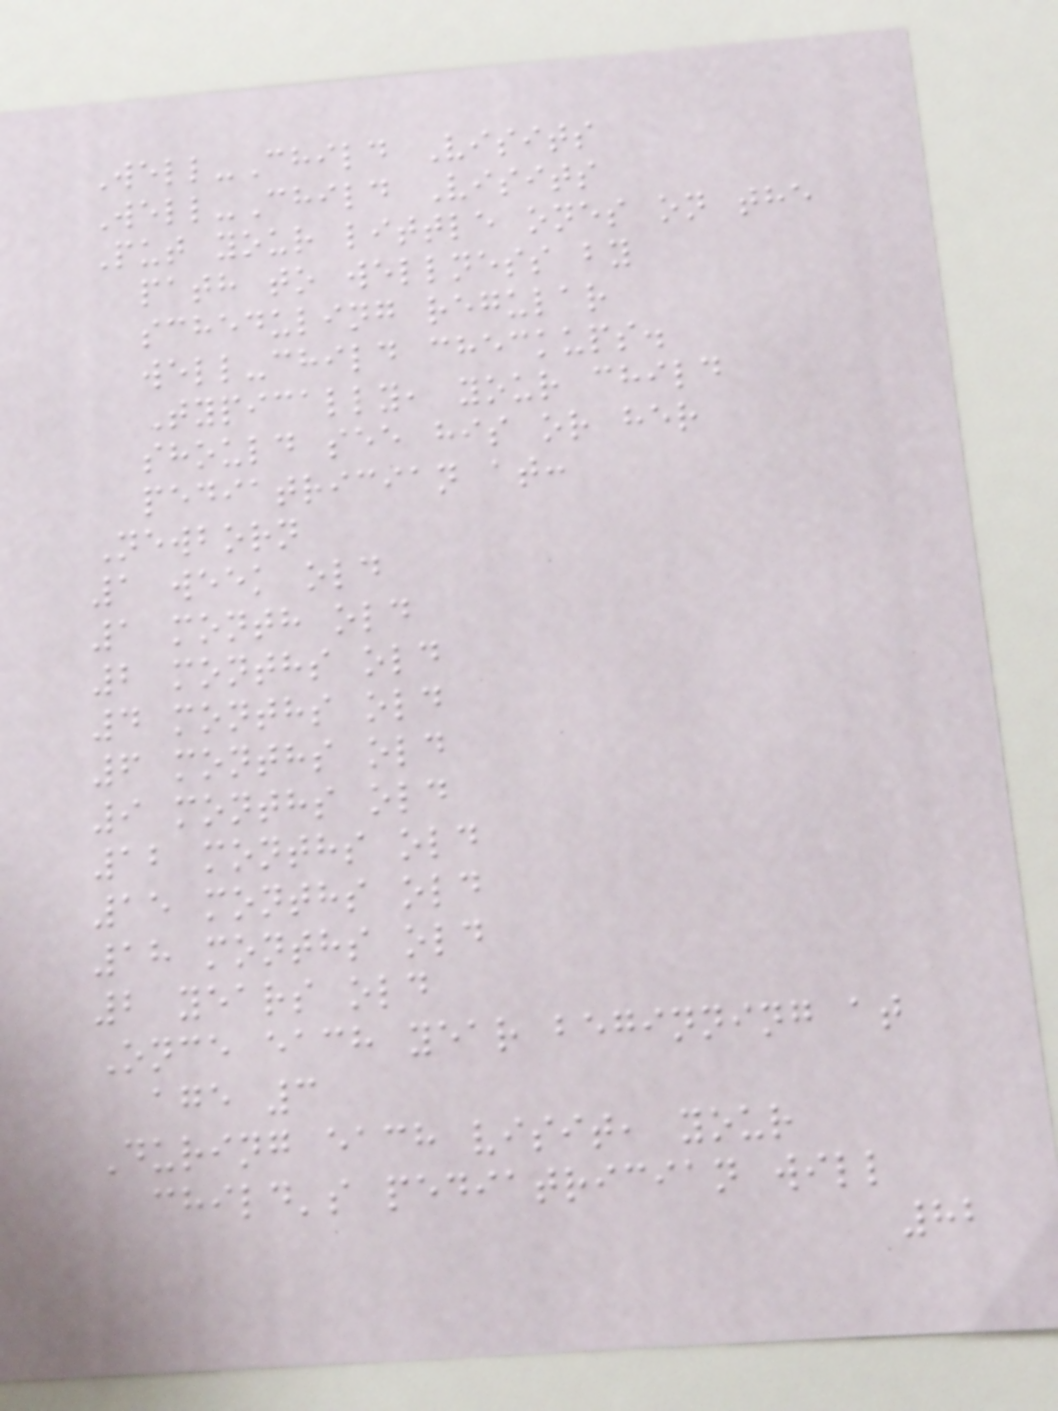Well-Child Visits
Well-Child Visits
Put your little ones on the
path to wellness by
scheduling regular
well-child checkups.
Typically, your child
should see his or her
pediatrician at:
Newborn
1 week old
1 month old
2 months old
4 months old
6 months old
9 months old
12 months old
15 months old
18 months old
2 years old
Once each year beginning at
age 3
During each visit, your
child's pediatrician will
82
